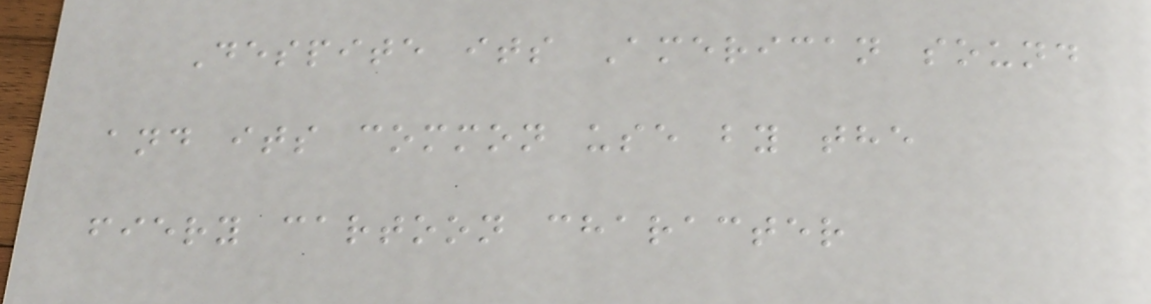Despite its American sound
and its common use by the
fiery cartoon character
